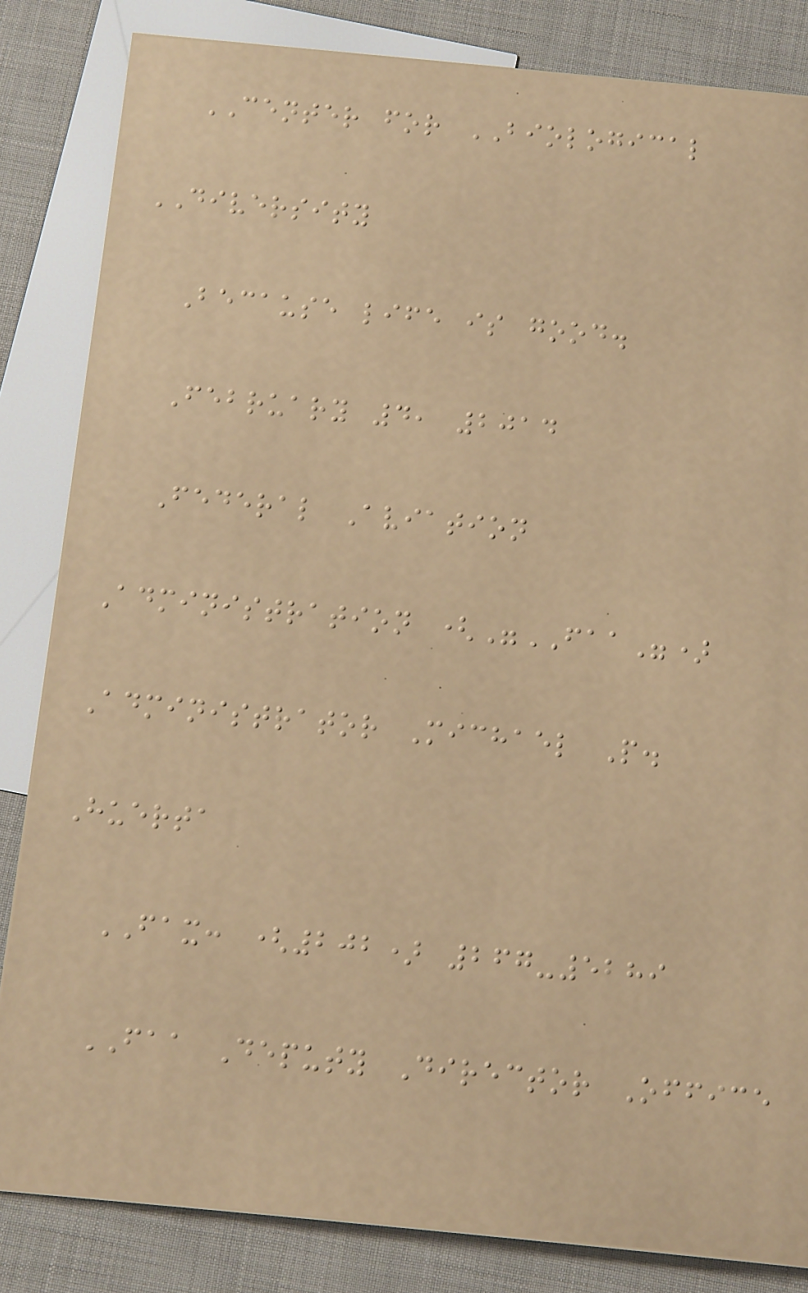CENTER for BIOLOGICAL
DIVERSITY
Because life is good.
February 4, 2014
Federal Aviation
Administration ("FAA")
Administrator Michael P.
Huerta
FAX: (202) 267-5289
FAA Deputy Director Office
